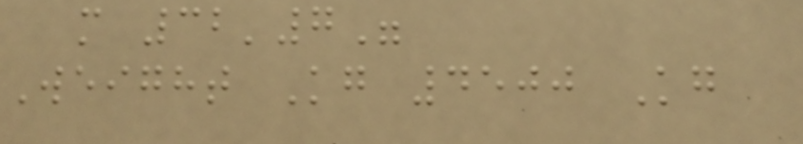m 32'7"
Weight Kg 4500 Kg
